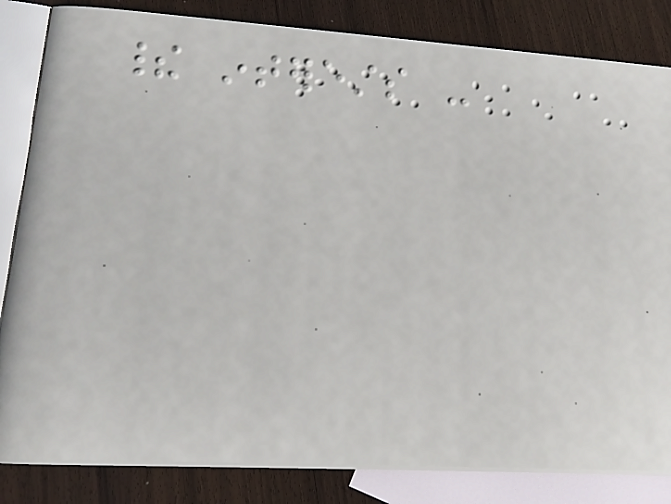their interests -
